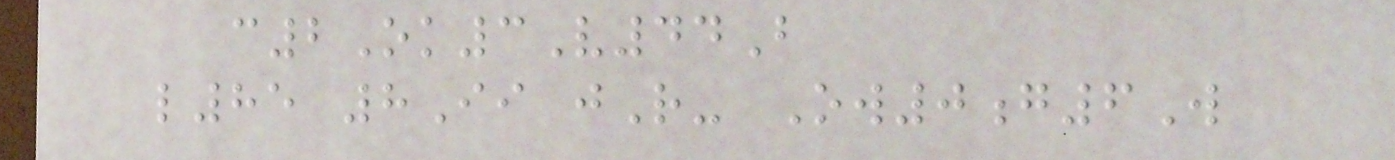c2Ok3V44B
l85 8Ii jR- Ow0g6W
